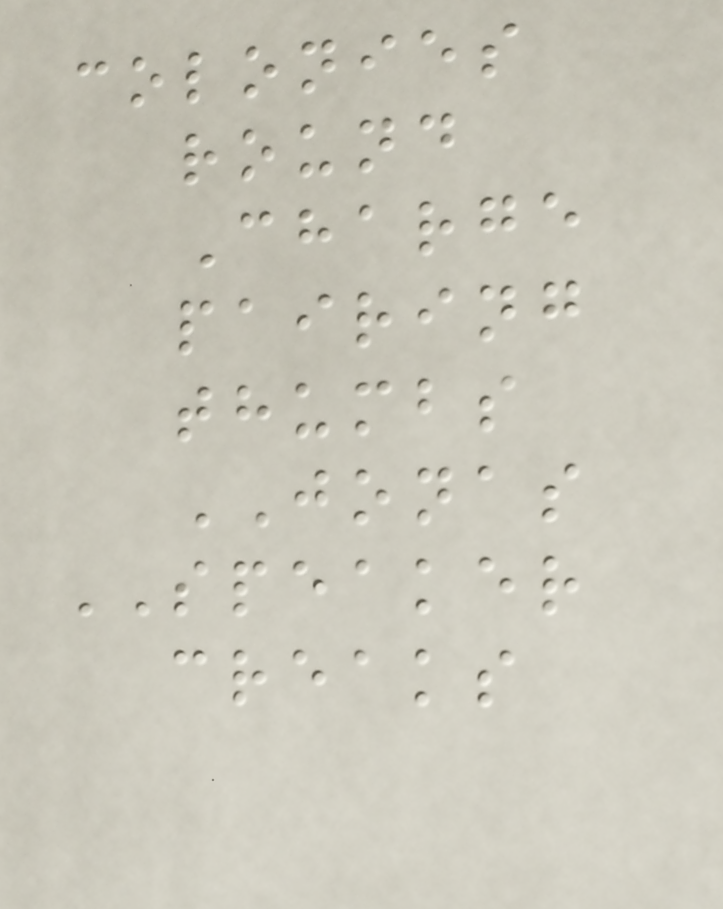colonies
round
Charge
pairing
thumbs
JONAS
SPEAKER
creaks
